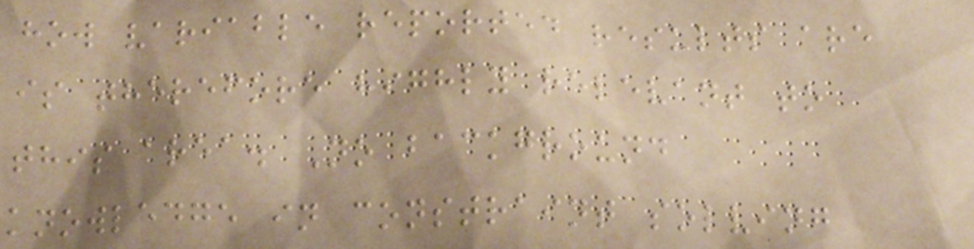how variable reported results are
is therefore highly relevant to
this area. No background
knowledge in constraint solving
